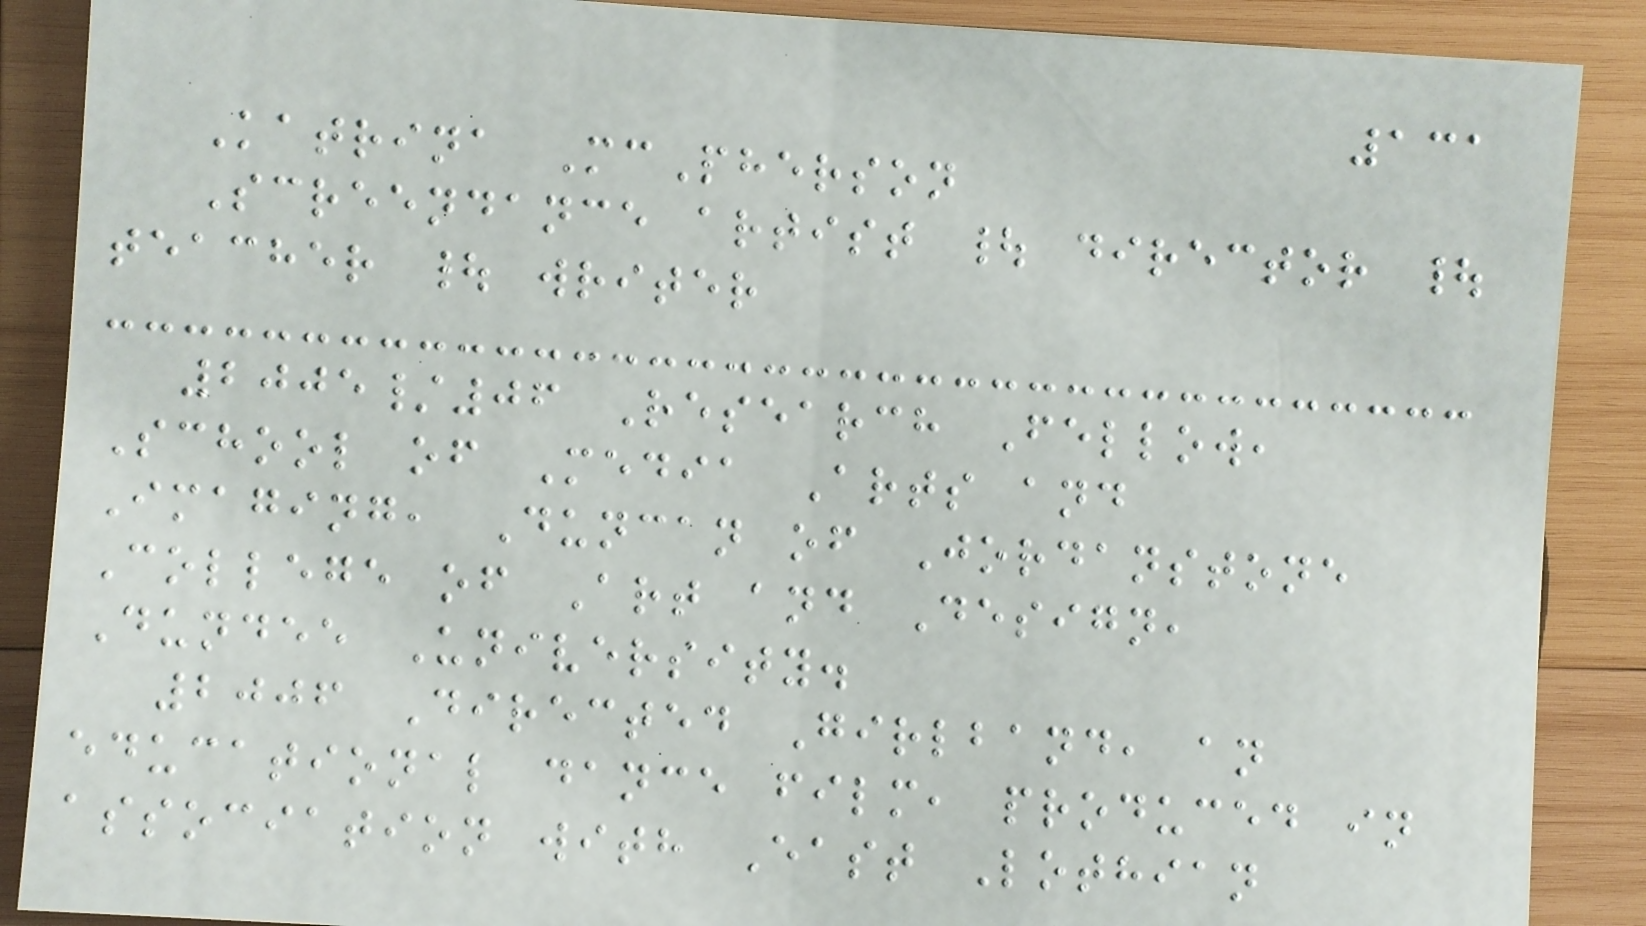131
Katrina McPherson
Screendance artist | director |
teacher | writer
2005/06 Research Fellow,
School of Media Arts and
Imaging, Duncan of Jordanstone
College of Art and Design,
Dundee University.
2006 Directed Girlband, an
educational dance film, produced in
association with East Lothian
